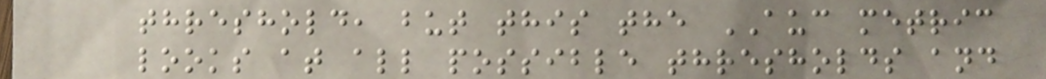threshold, but this the AUC metric
looks at all possible thresholds and
